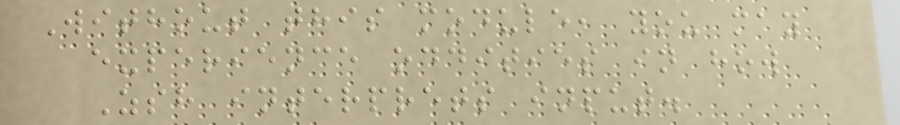Without this module, you may
experience oddities in how
Zsh interprets input.
